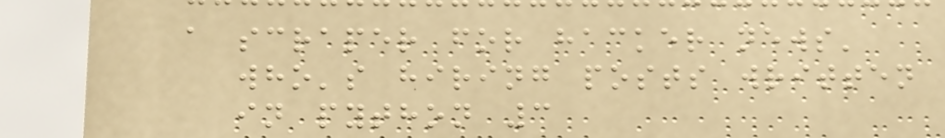a scraper for hacker news'
who's hiring posts written
in python 3
